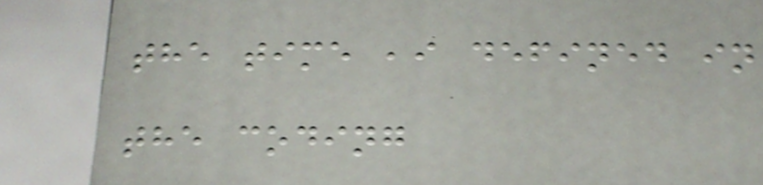the time ,i defined in
the coding
